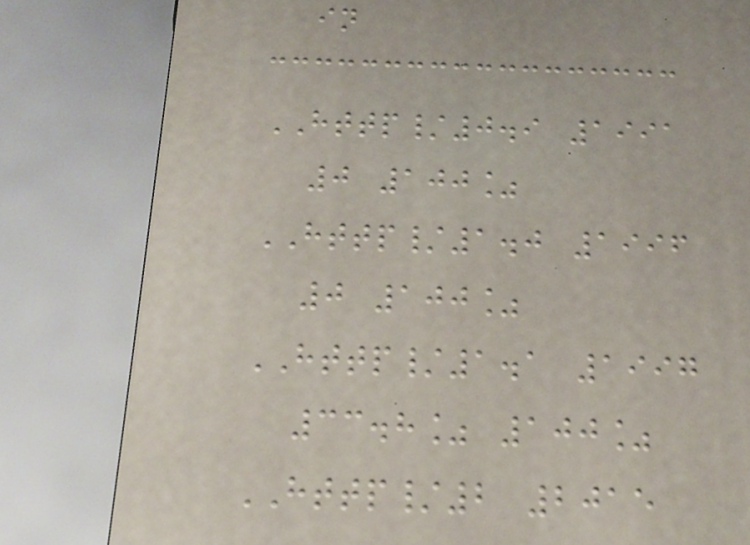in
HTTP/0.9 1991
0 100%
HTTP/1.0 1996
0 100%
HTTP/1.1 1997
33.8% 100%
HTTP/2 2015
